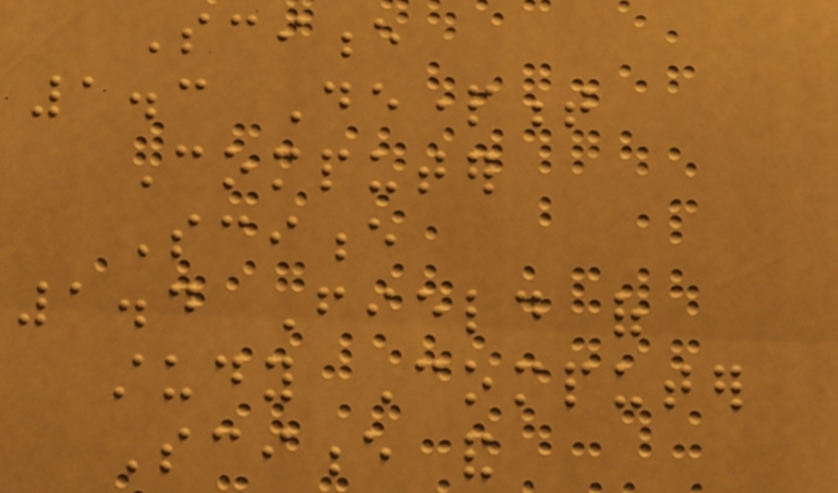Science
1.3 Department
Computer
Science
1.4 Field of
study Computer
Science and
